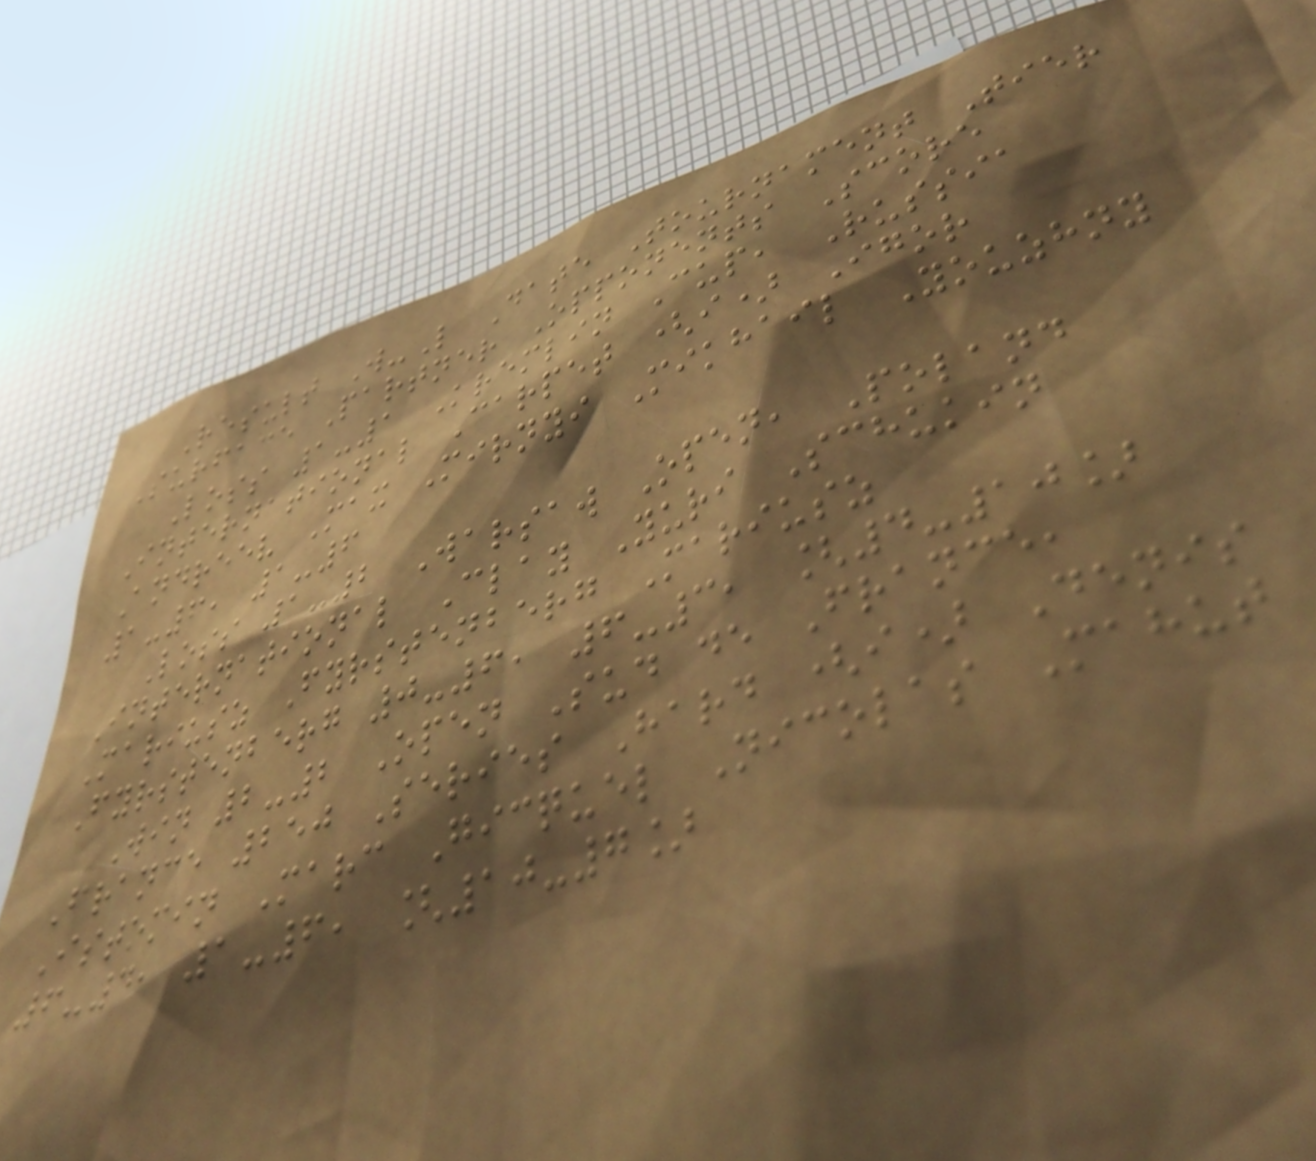Result W-L Date Tournament Tier
Surface Partner Opponents Score
Loss 1-1 Kremlin Cup, Russia
International Carpet (i) Igor
Andreev Max Mirnyi Mikhail Youzhny
1-6, 1-6
Loss 1-2 Warsaw Open, Poland
International Clay Yuri Schukin
Mariusz Fyrstenberg Mariusz
Fyrstenberg 0-6, 6-3, [4-10]
Win 2-2 Open Sud de France,
France 250 Series Hard (i) Denis
Istomin Marc Gicquel Nicolas Mahut
6-4, 1-6, [10-7]
